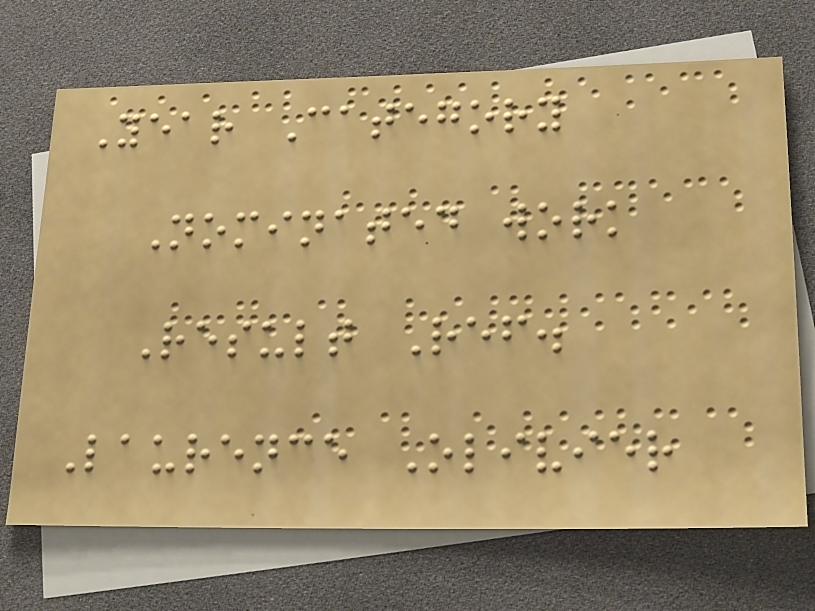Year Category
Nominated work
Result Ref.
Laurence Olivier
